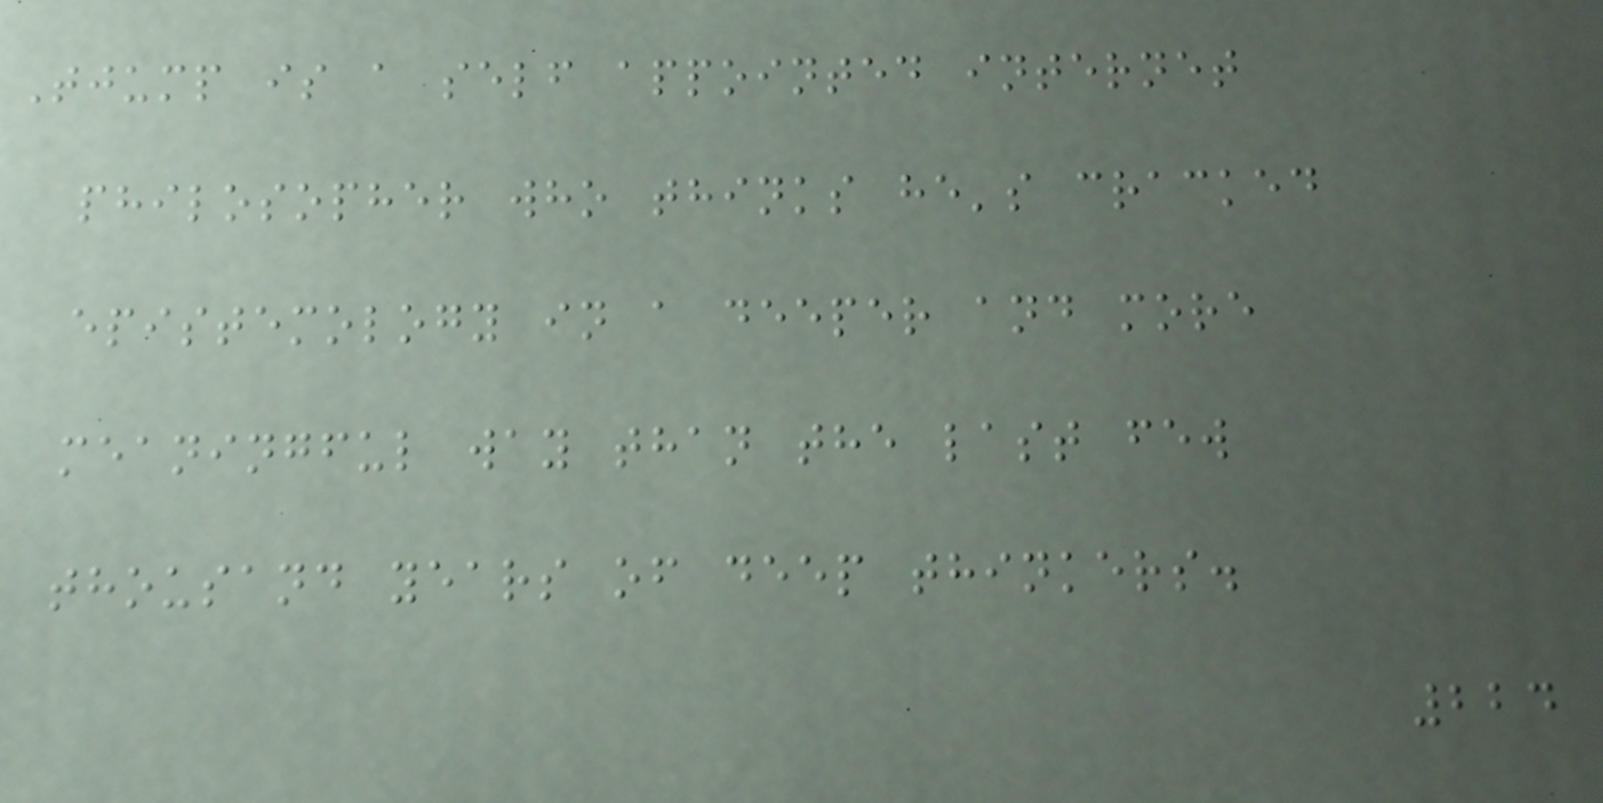Tjump is a self appointed internet
philosopher who thinks he's cracked
epistemology in a deeper and more
meaningful way than the last few
thousand years of deep thinkers.
224
